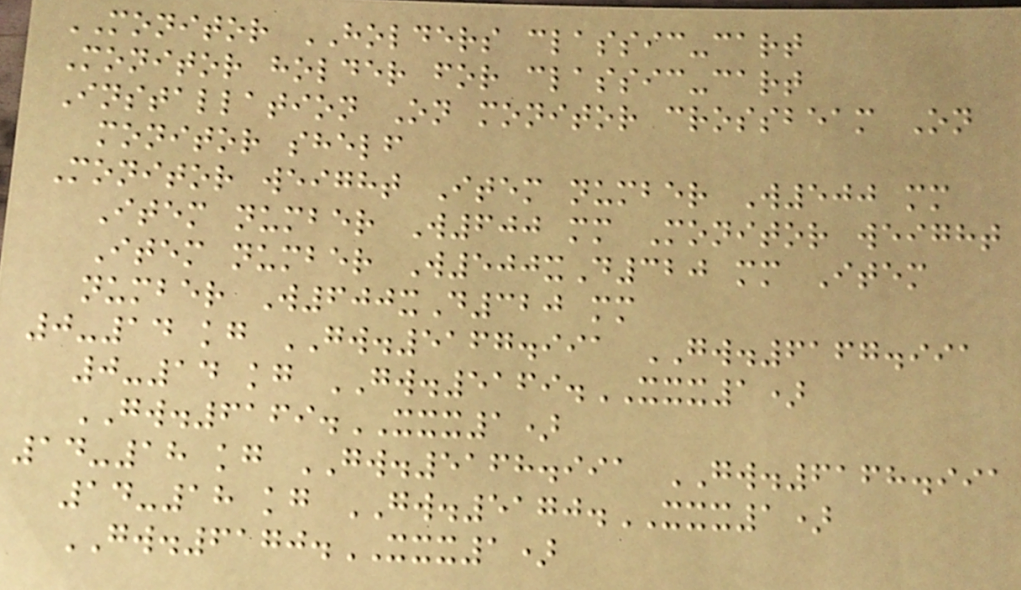MONITOR HOLDERS classic-cart
Monitor holder for classic-cart
Installation On monitor crossbeam On
monitor shelf
Monitor weight Item number W500 mm
Item number W600 mm Monitor weight
Item number W500xD320 mm Item
number W600xD320 mm
0-14 kg GW.5167.991 GW.6167.991
0-14 kg GW.5169.XXX1)
GW.6169.XXX1)
14-18 kg GW.5168.991 GW.6168.991
14-18 kg GW.5170.XXX1)
GW.6170.XXX1)
